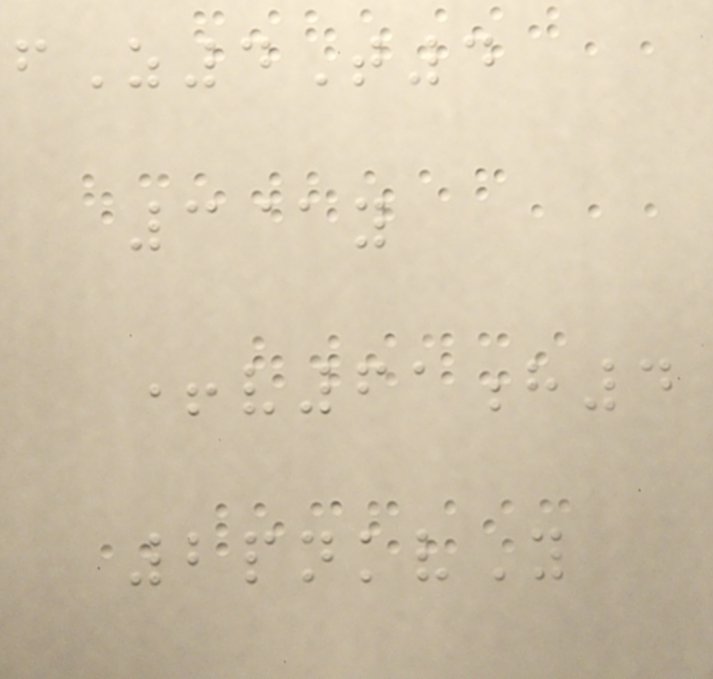fZ4T4
3@y
+v61h4
2pnkvY
